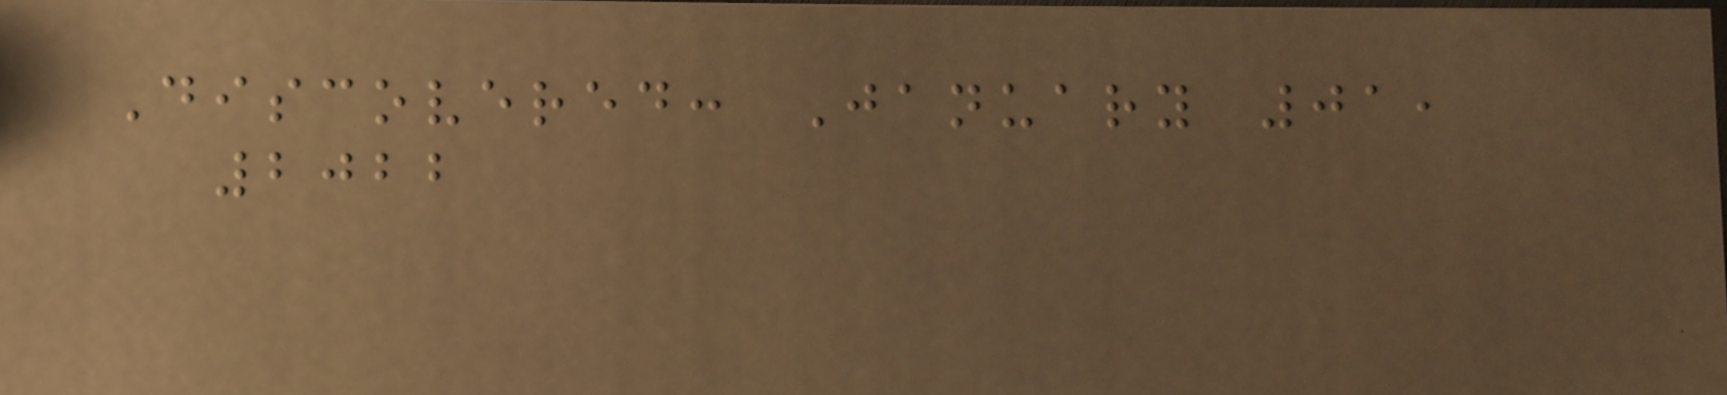Discovered: January 01,
2022
